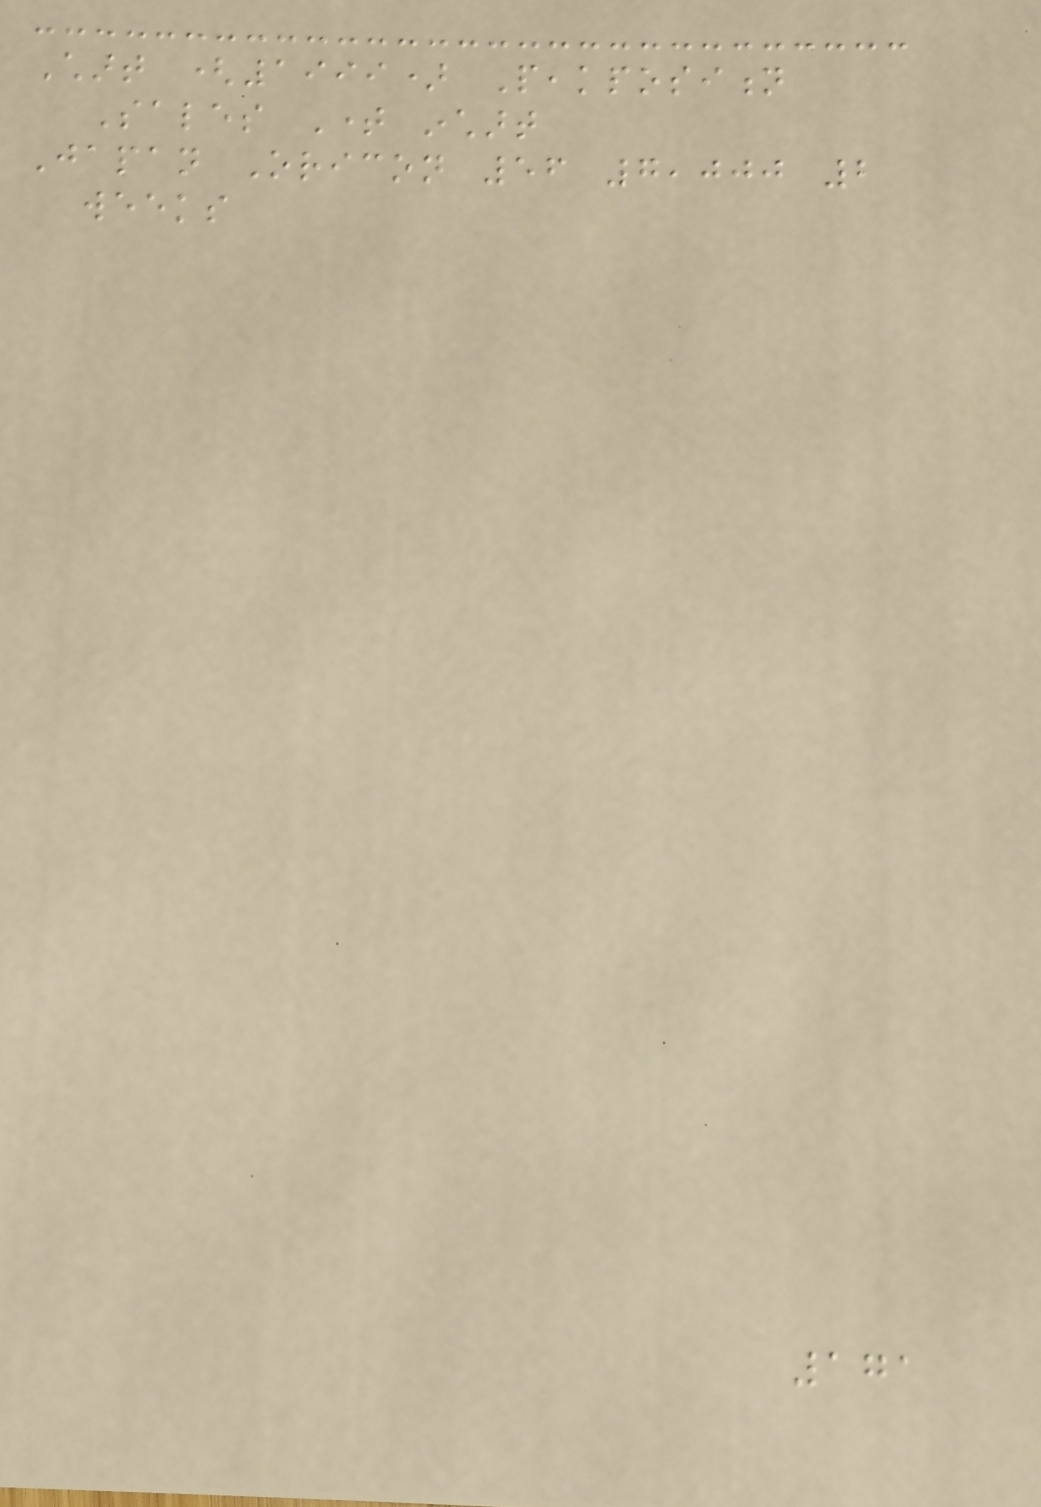Chart (1999) Peakposition
Sales Time inchart
Japan Oricon 56 7,000 2
weeks
171
